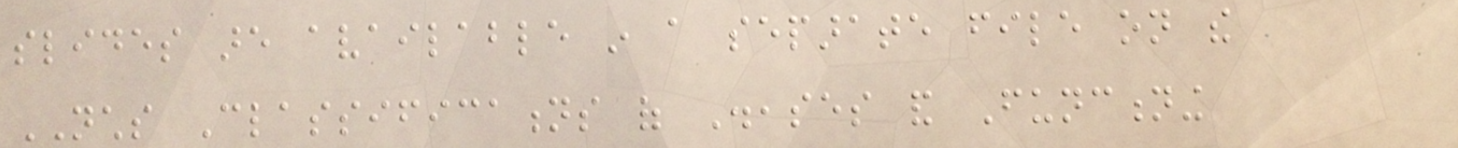slides are available in a separate file on the
NCHS Classifications of Diseases and Functioning
